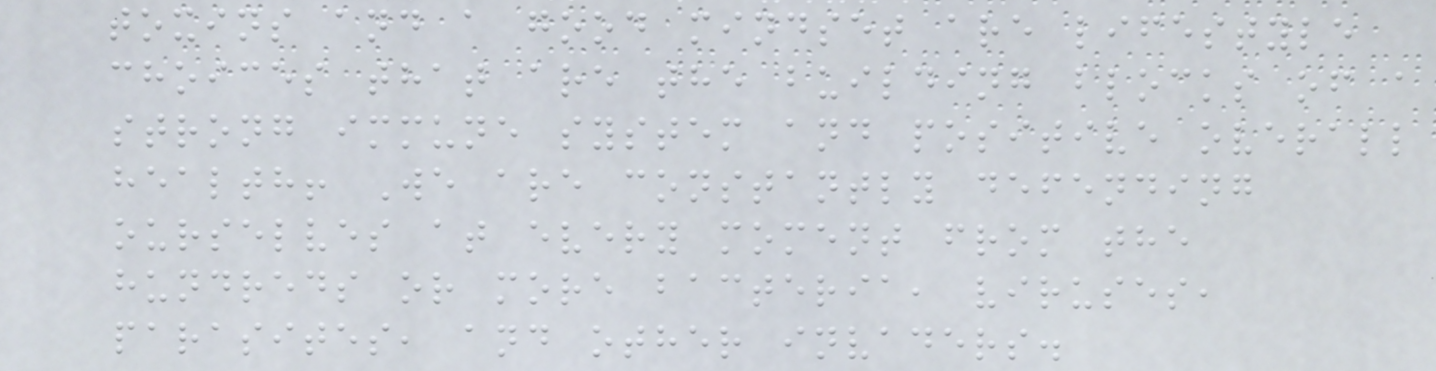toxins and a good mindset are lifestyle
choices that are the building blocks of a
strong immune system and positive overall
health! We are constantly defending
ourselves at every moment from the
hundreds or more bacteria, viruses,
parasites, and other invaders.
